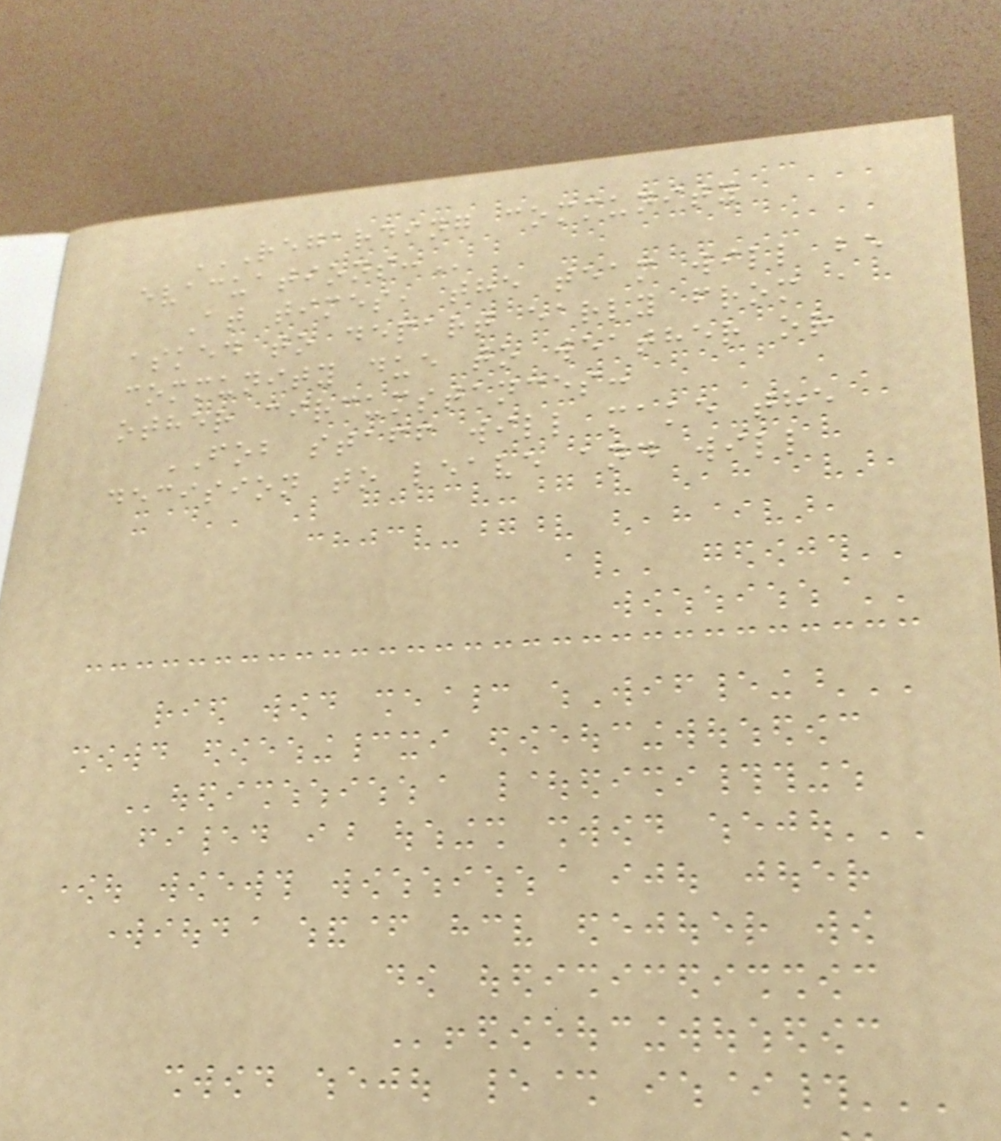REGARDING COMMUNITY
EVACUATIONS:
At times, the team will be
asked to depart early from a
community due to weather or
other circumstances:
FOB staff will make the
decision to leave and will
